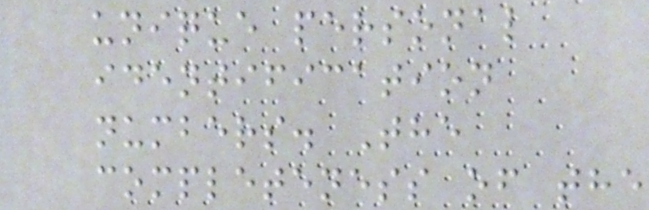unique personal
identification
numbers. The
completeness of the
